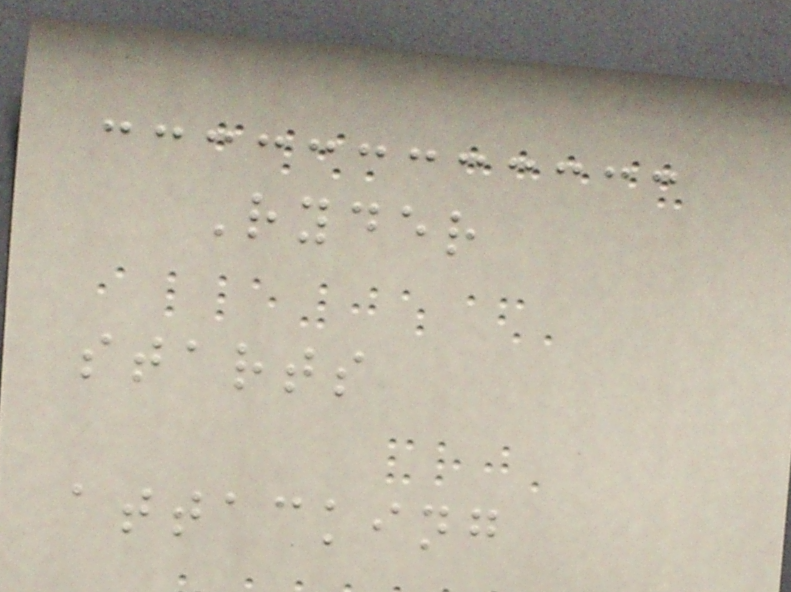Ryder
starts
attacking
